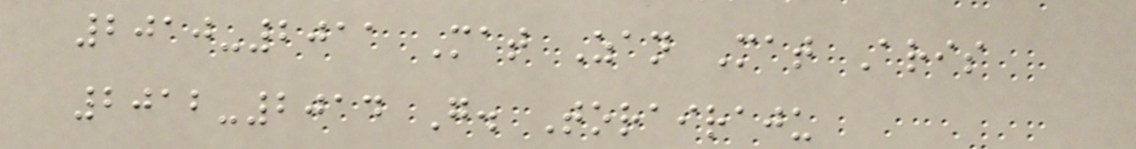2010-2011 Mat Zan Mat Aris
2012-2014 G. Torairaju
